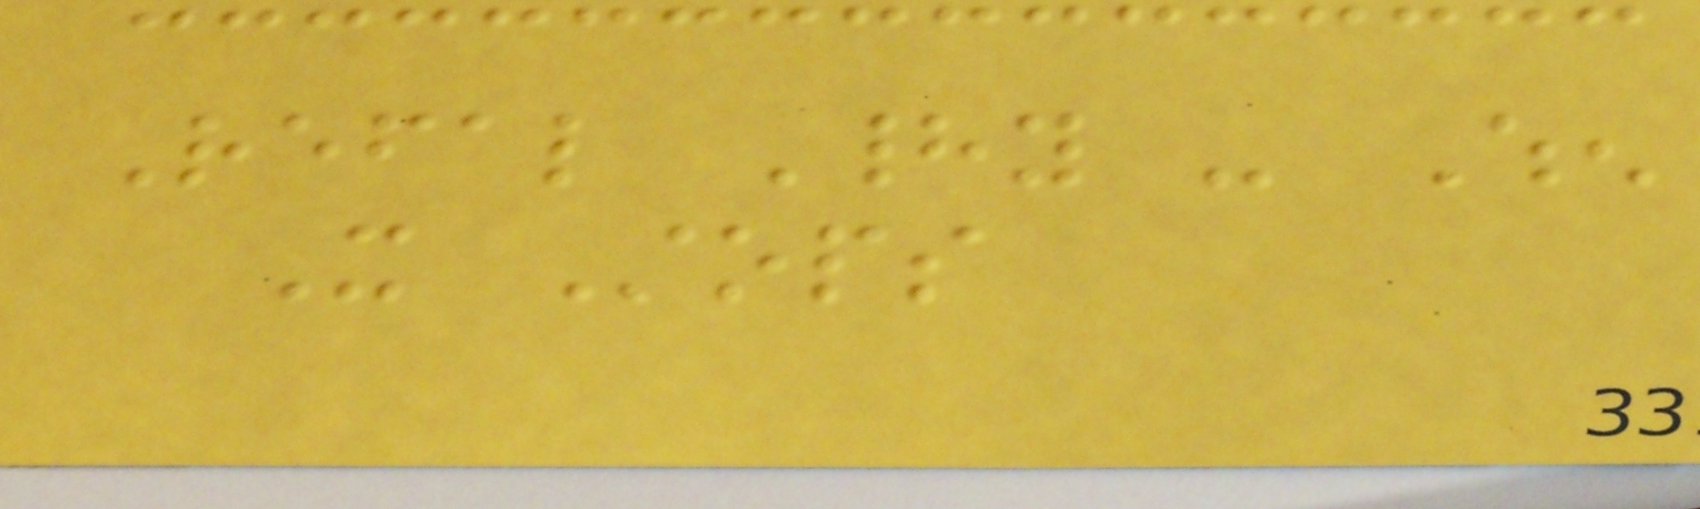Refal Hady - When
It Stops
